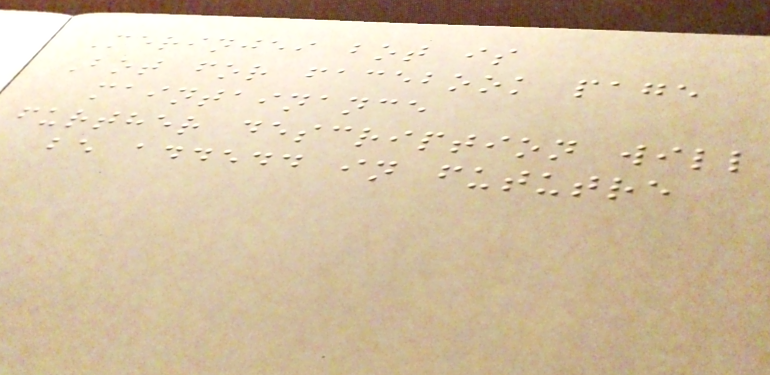Merinjei bot is
Bot for facebook page
maintainance
further description will
be addedd in fututre
